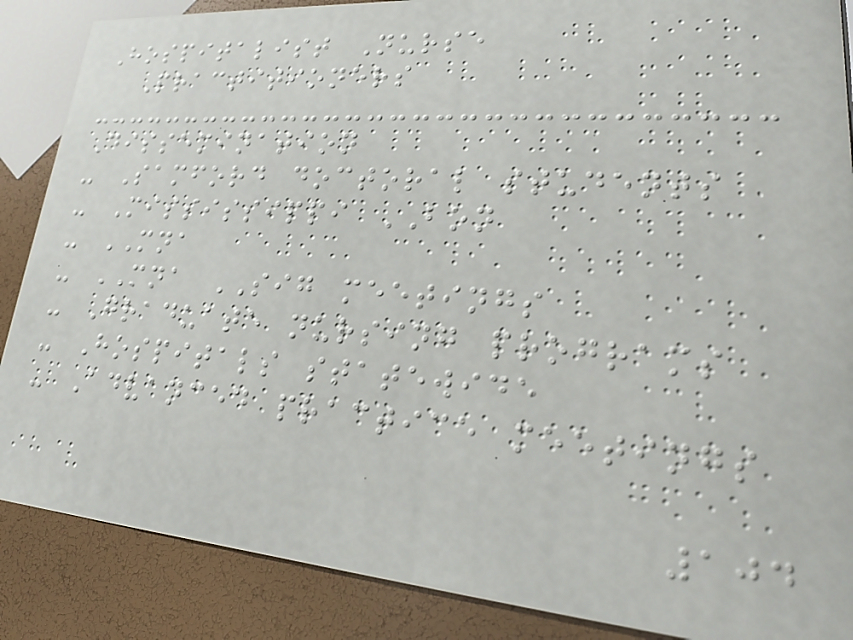Hospitalist Nurse
Practitioners
Dissemination
- Samford doctoral students
- Mississippi BON
- MNA
- MNA SIG meetings
- Graduate nursing programs
- Hospitals statewide
- Advanced practice meetings
104
